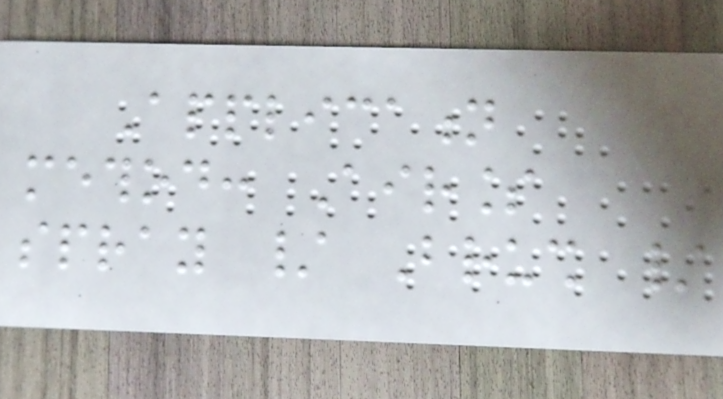Application
method: Airless
spray / Brush /
